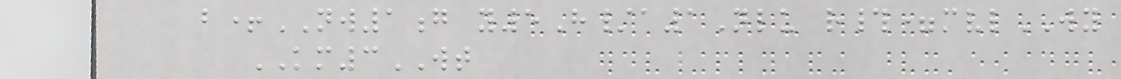b+NW1g y5H/a1Nlu r#=mvlWY
KM3WT
